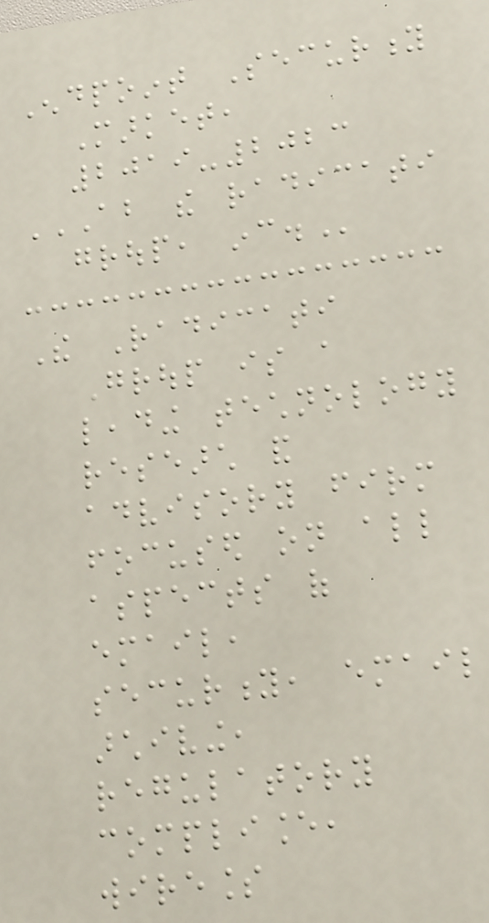Endpoint Security
Market,
2019-2023
ABOUT THE RADICATI
GROUP, INC.
The Radicati
Group is a
leading technology
research and
advisory firm
focused on all
aspects of
email,
security, email
archiving,
regulatory
compliance,
wireless
